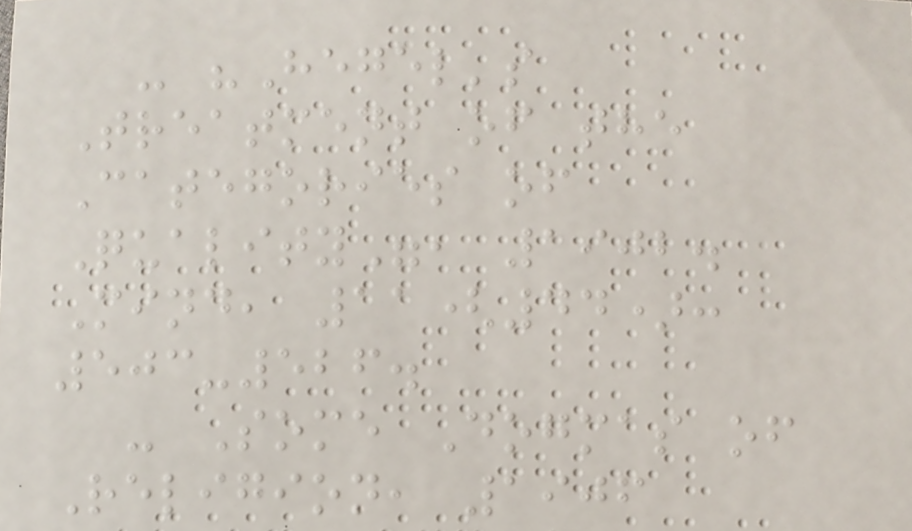- "Hegel's
Treatment of the
Categories of
Quality", 1902.
Mind, 11(44):
503-526.
- Some Dogmas of
Religion, 1906
